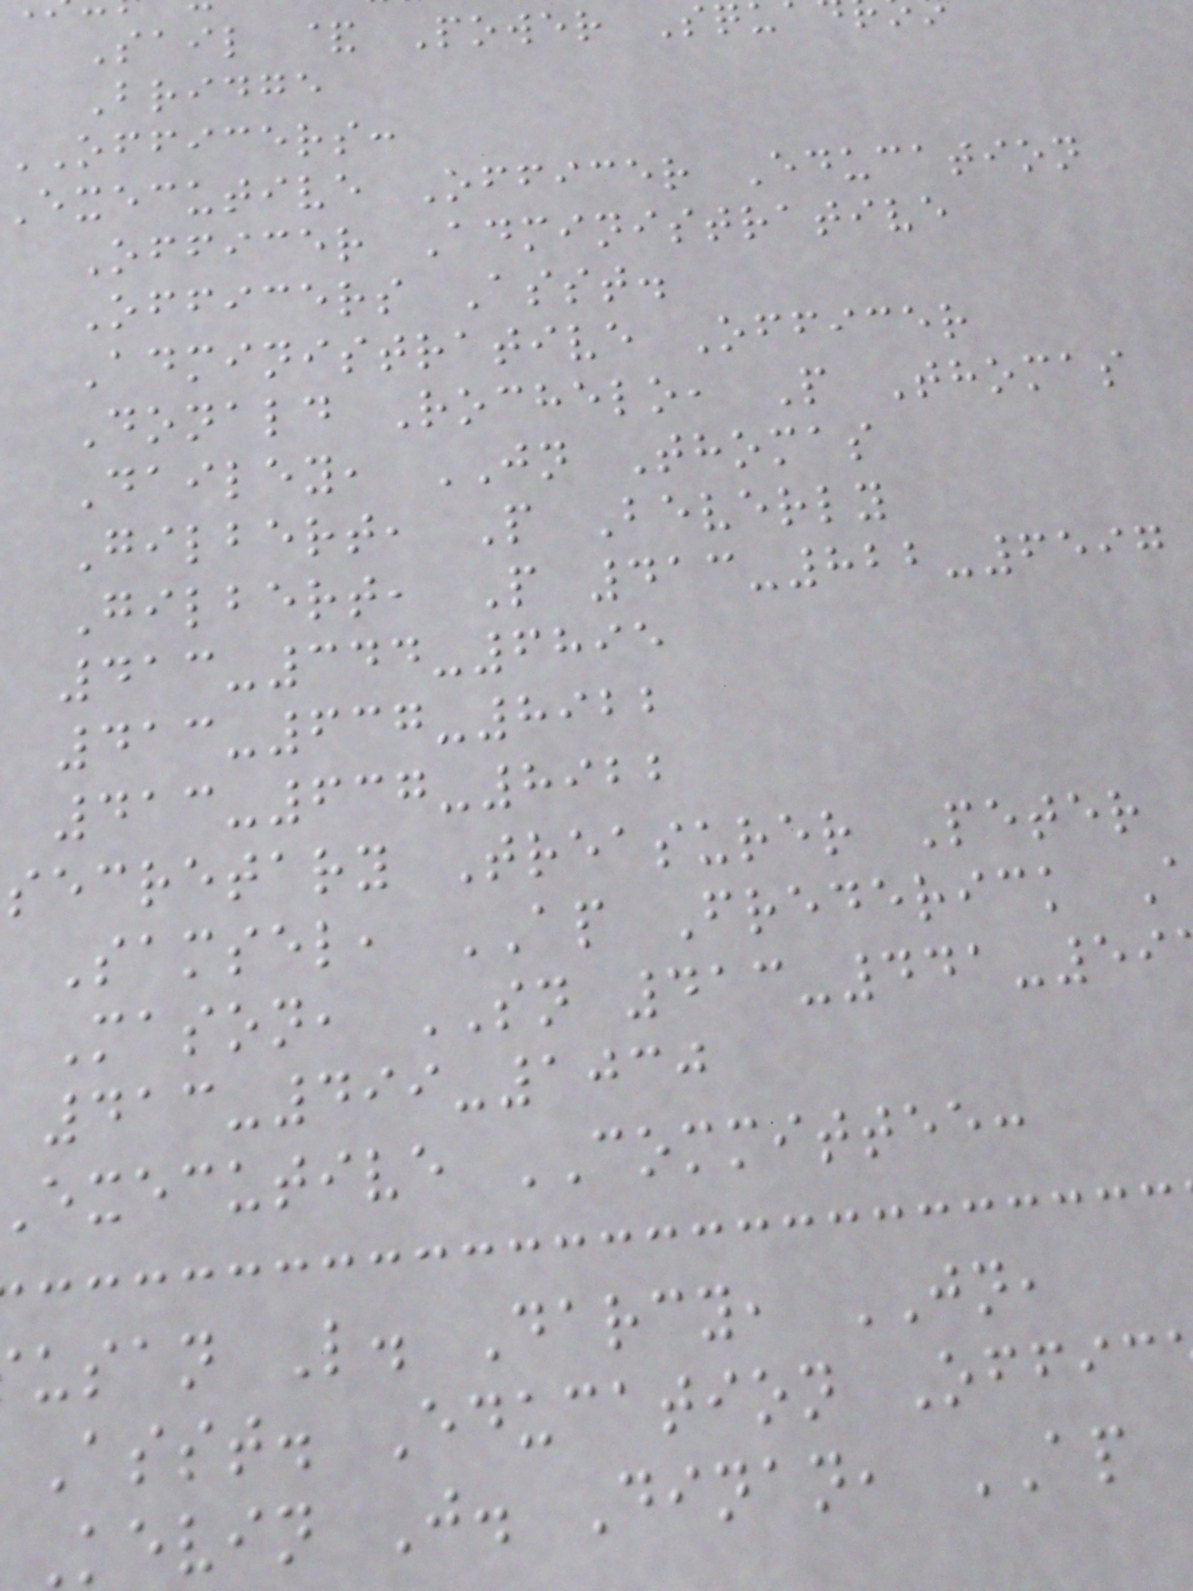Sail & Power Sq
Bridge
OFFICERS:
executive Officer Education
Officer Administrative
Officers Asst.
Administrative Officer
Donald Rochelo, P Thomas
Dailey, JN Thomas
Gilbert, P Beverly
Gilbert, P 413-822-6597
413-344-6895
413-637-8922
413-637-8922
secretary Treasurer Peter
Samsel, AP Frederick
Mason, SN 413-441-59
413-499-1030
executive COMMITTEE:
usan L. Darcy, JN,
Asst. Education Offic
Kevin J. Dinan, AP
